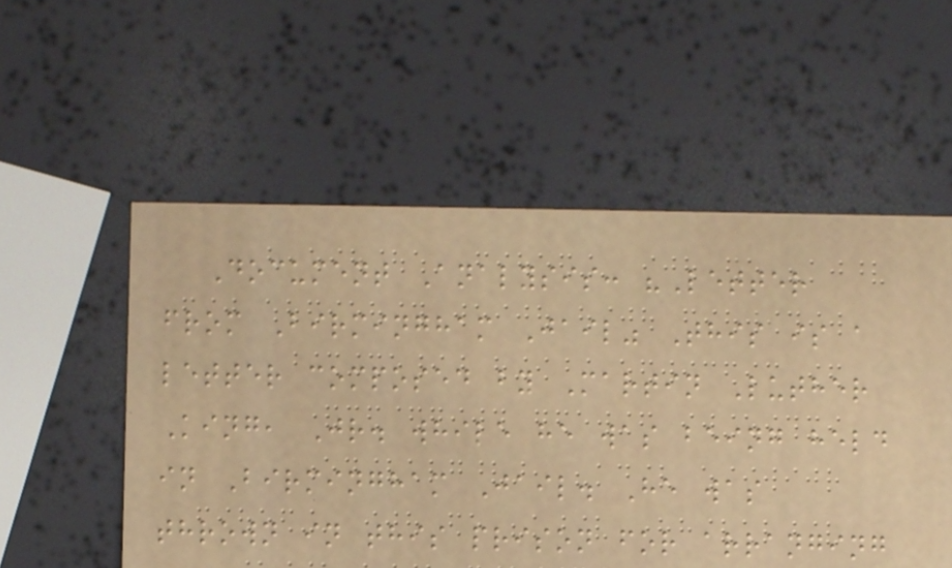Document Analysis: "Letter
from Birmingham Jail" This is a
letter composed by Martin Luther
King, Jr. while he was being held
in Birmingham Jail. He was
thrown in this prison for arranging
